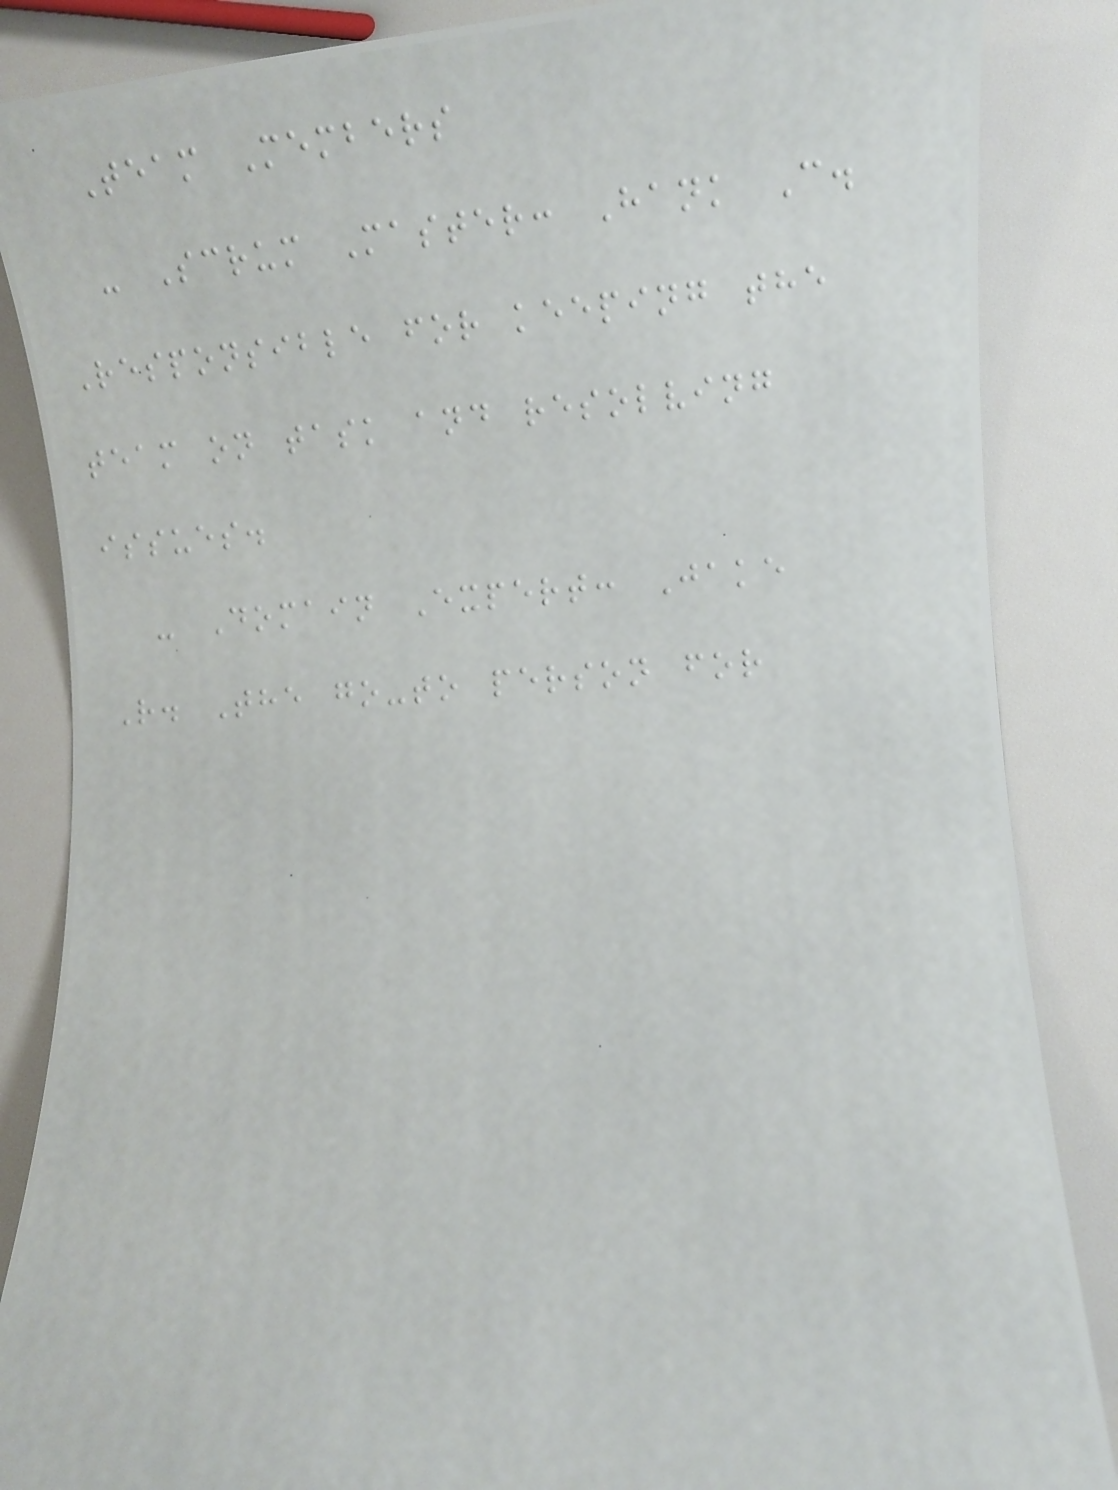Team Members
- Scrum Master: Hank C.
Responsible for keeping the
team on task and resolving
issues.
- Domain Expert: Jake
R. The go-to person for
